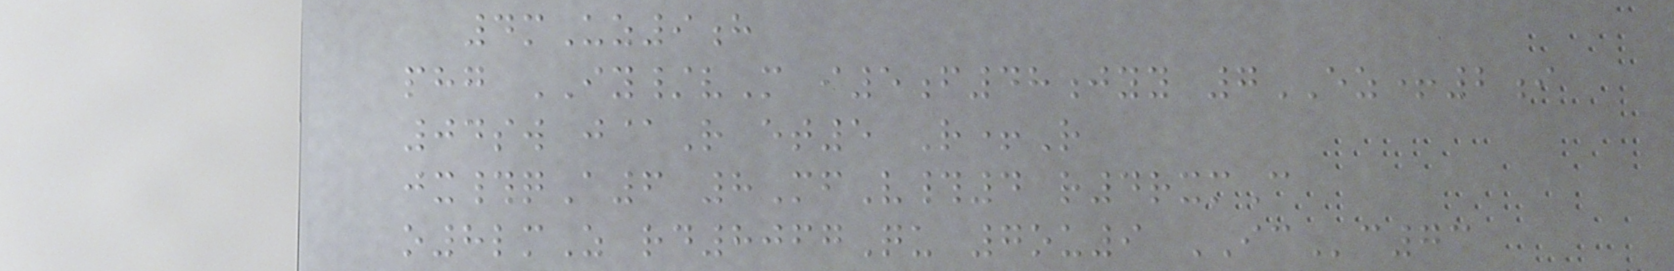4mUz9h
phg IY/vM i5f48jyy 7EZ+2i
04sw j@R et5 R+R
jx#qA6 8MfV#4 r4rxmC
o8lmZ rd8067Qu 7ou9 ICc73
